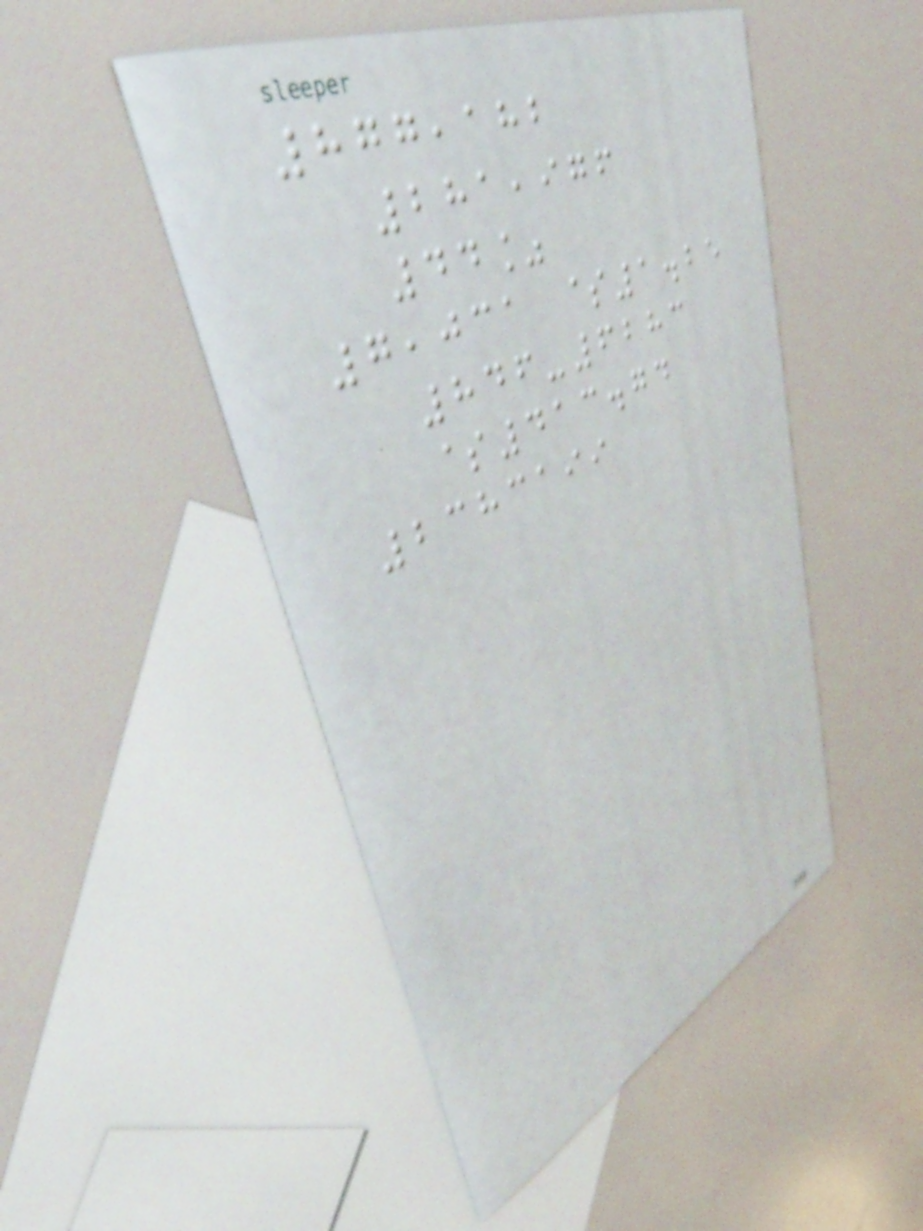877,182
281,976
44%
7,031 $1.25
846-6283
$413.74
2383199
